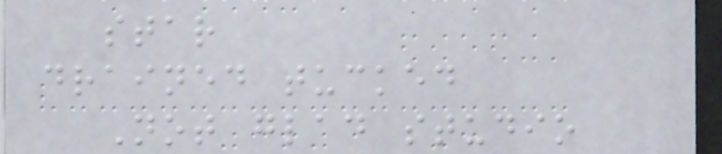star
drained tucked
Not glad studio
